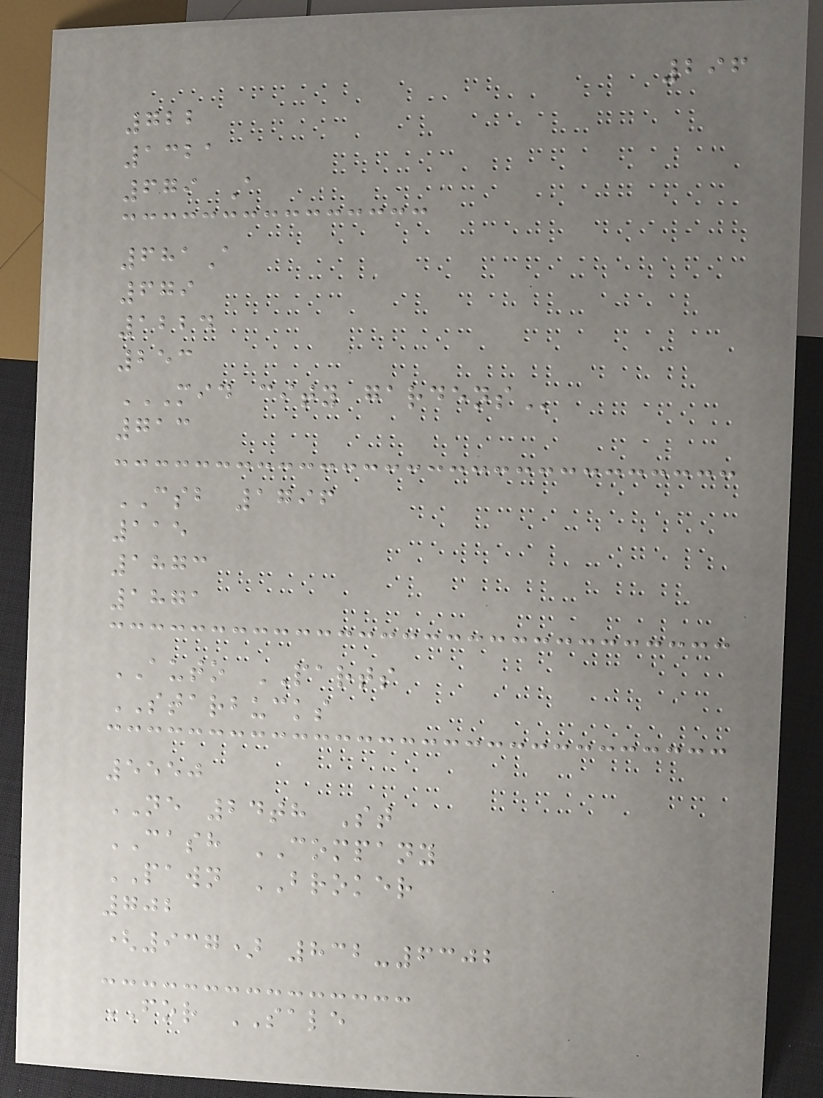296
722
1321
679 A
681A
679
1224
253
MID CITY GARDENS
713
CSB 1796
115
1873
1871
AUTO PARTS
STARBUCKS
5550
NE 24th St
CASH COMPANY
PAWN BROKER
702
(937) 832-6302
FOR SALE
